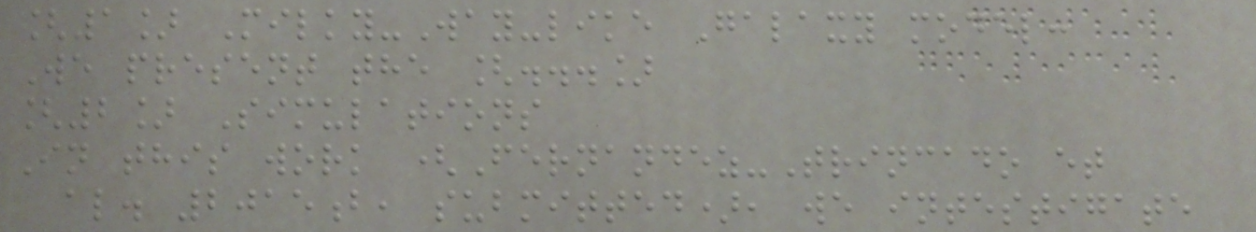[1] Milky-Way-like Galaxy model:
We present the [...]
[2] Simulations
In this work (Fernandez-Trincado et
al. 2015b, submitted), we intestigate
